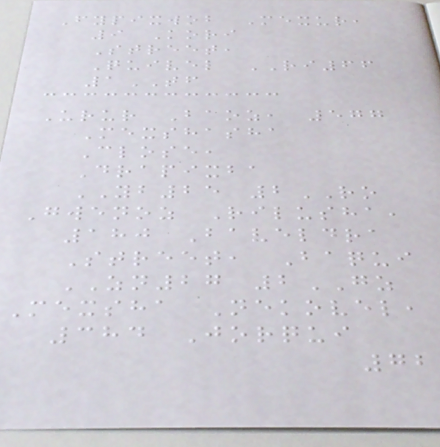Fypixwob Mexur,
9 Kori
Street,
Quivel RI66
1TF
Urur Baoz, 577
Mexshasha
Close,
Drapixba
YB25 2RO
Gwenoz Rilusha,
180 Baveldra
Street, Baqui
ZN27 2GZ
Mexsha Nekovel,
384 Jorqui
72
